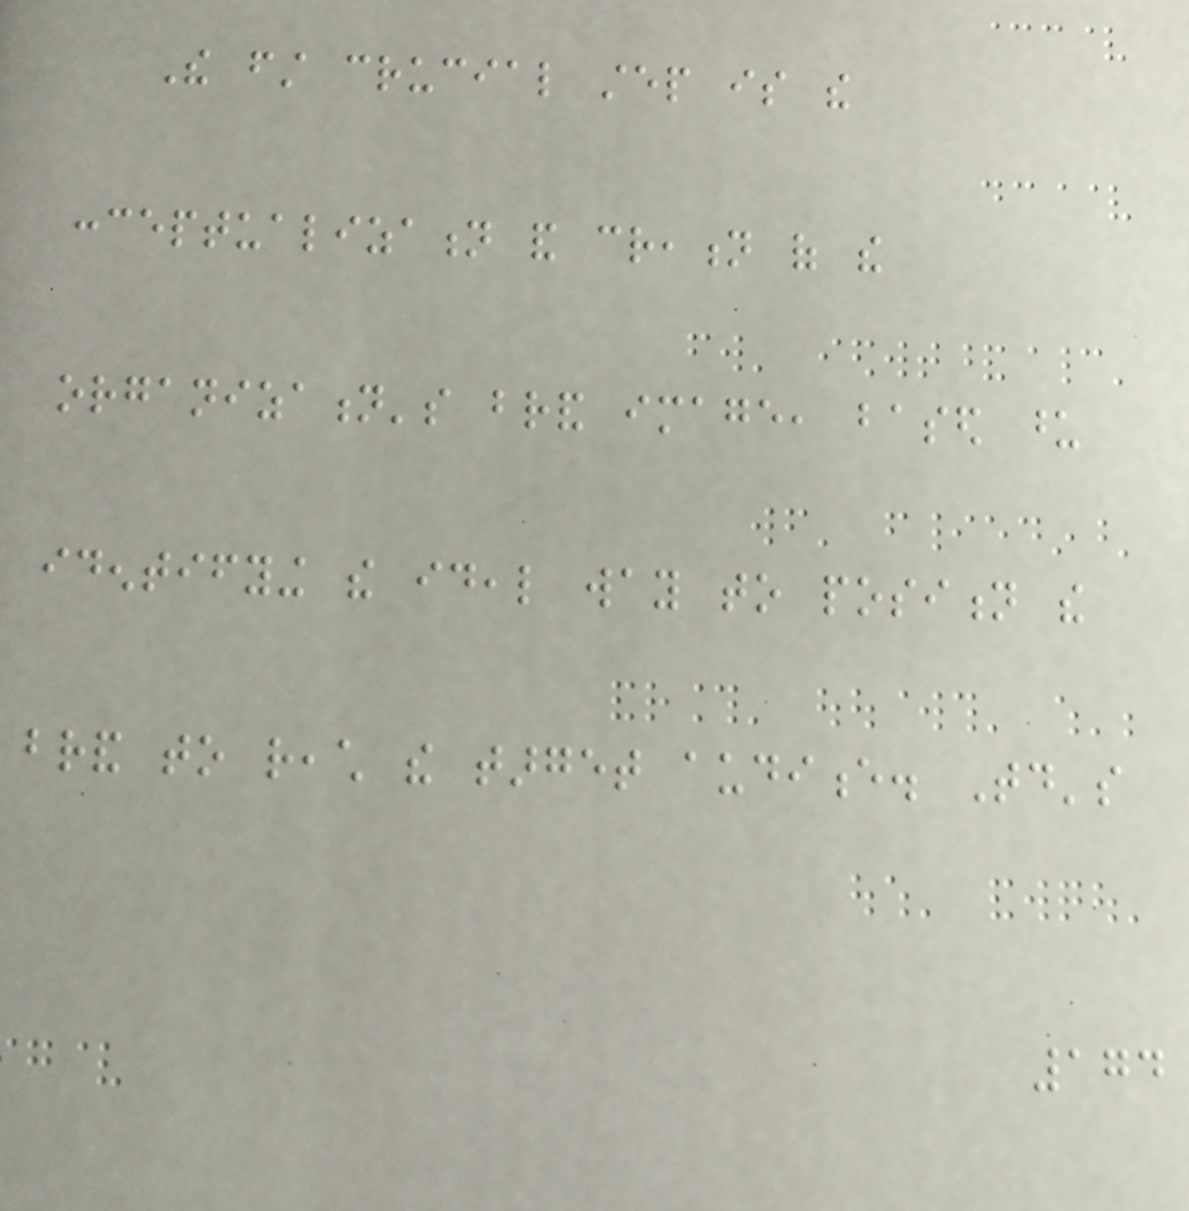The first crucial step is the
conceptualization and creation of the
organization's brand image, based upon
identifying the ideal way to position the
brand to reach the target audience. Today's
174
